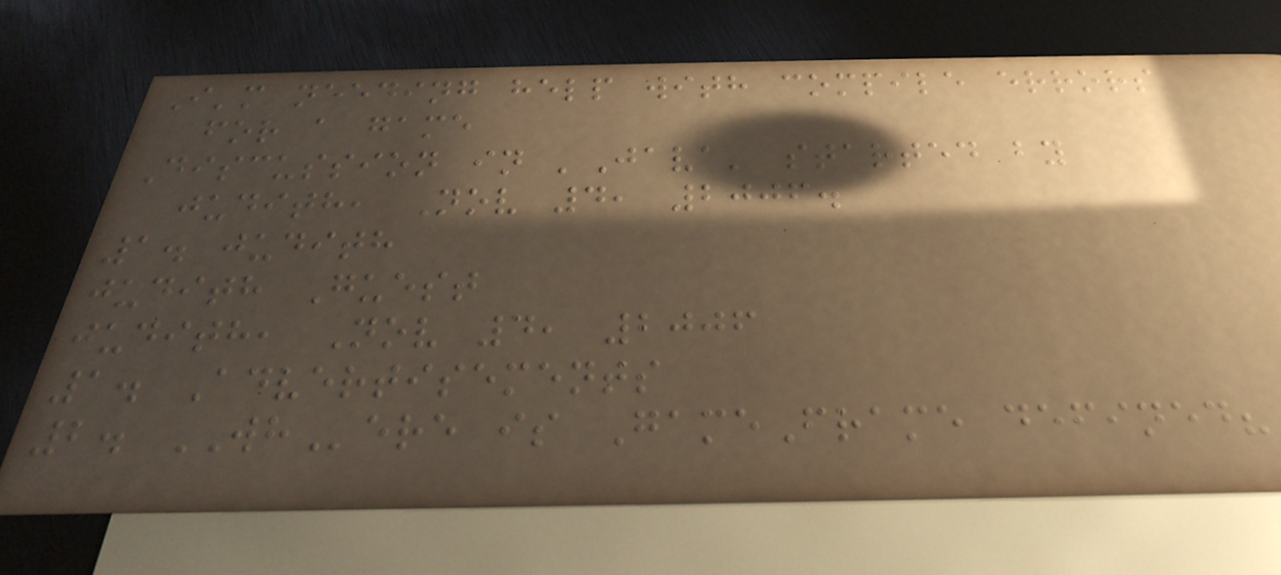I'm needing help with compile errors
for a game
Discussion in 'Java' started by
judith, Nov 4, 2006.
1. judith
judith Guest
judith, Nov 4, 2006
1. Advertisements
2. WHere is GameFrame defined?
